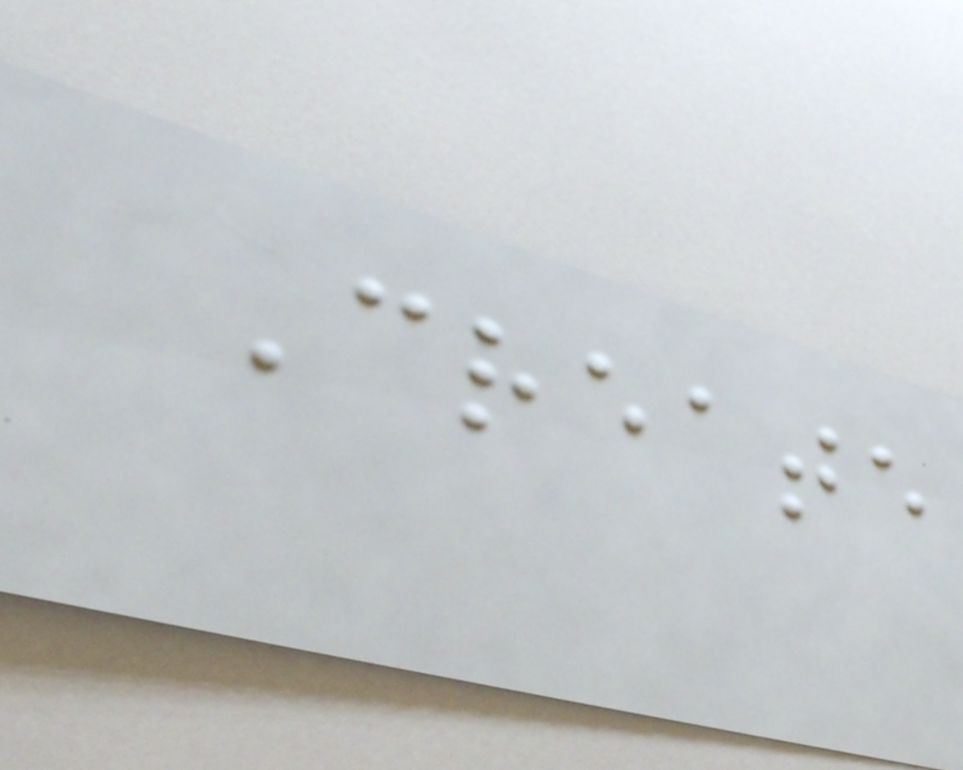Create
